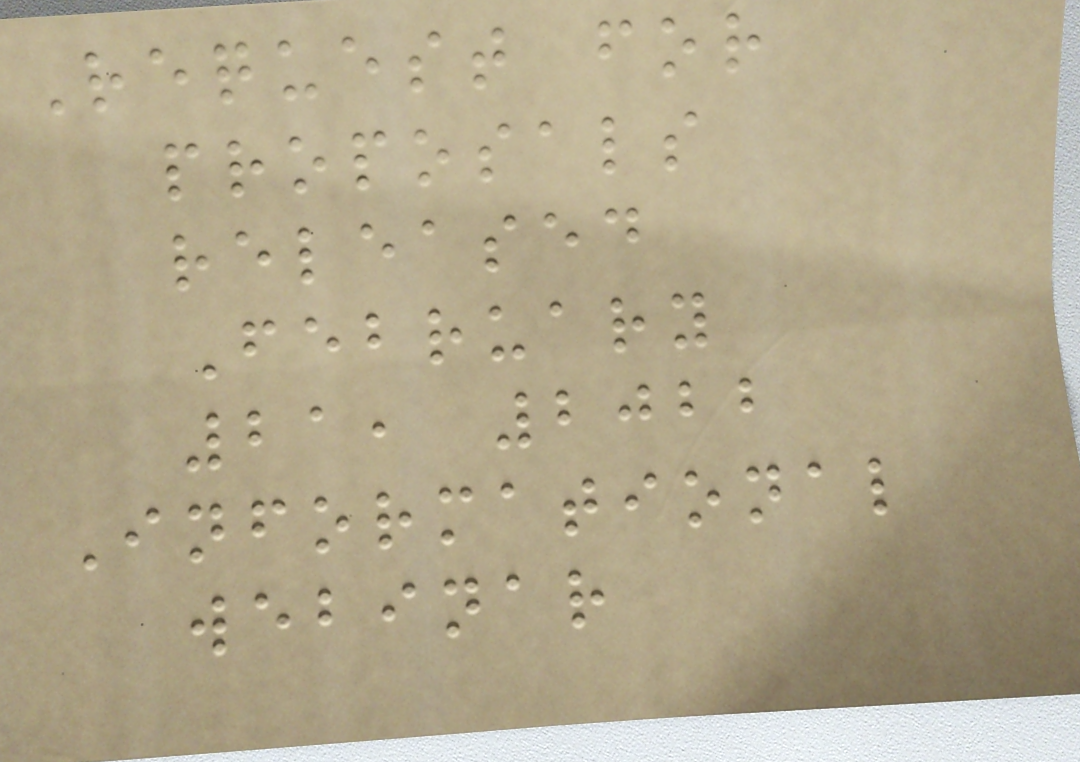Request for
proposals
released
February
21, 2022
Informational
webinar
